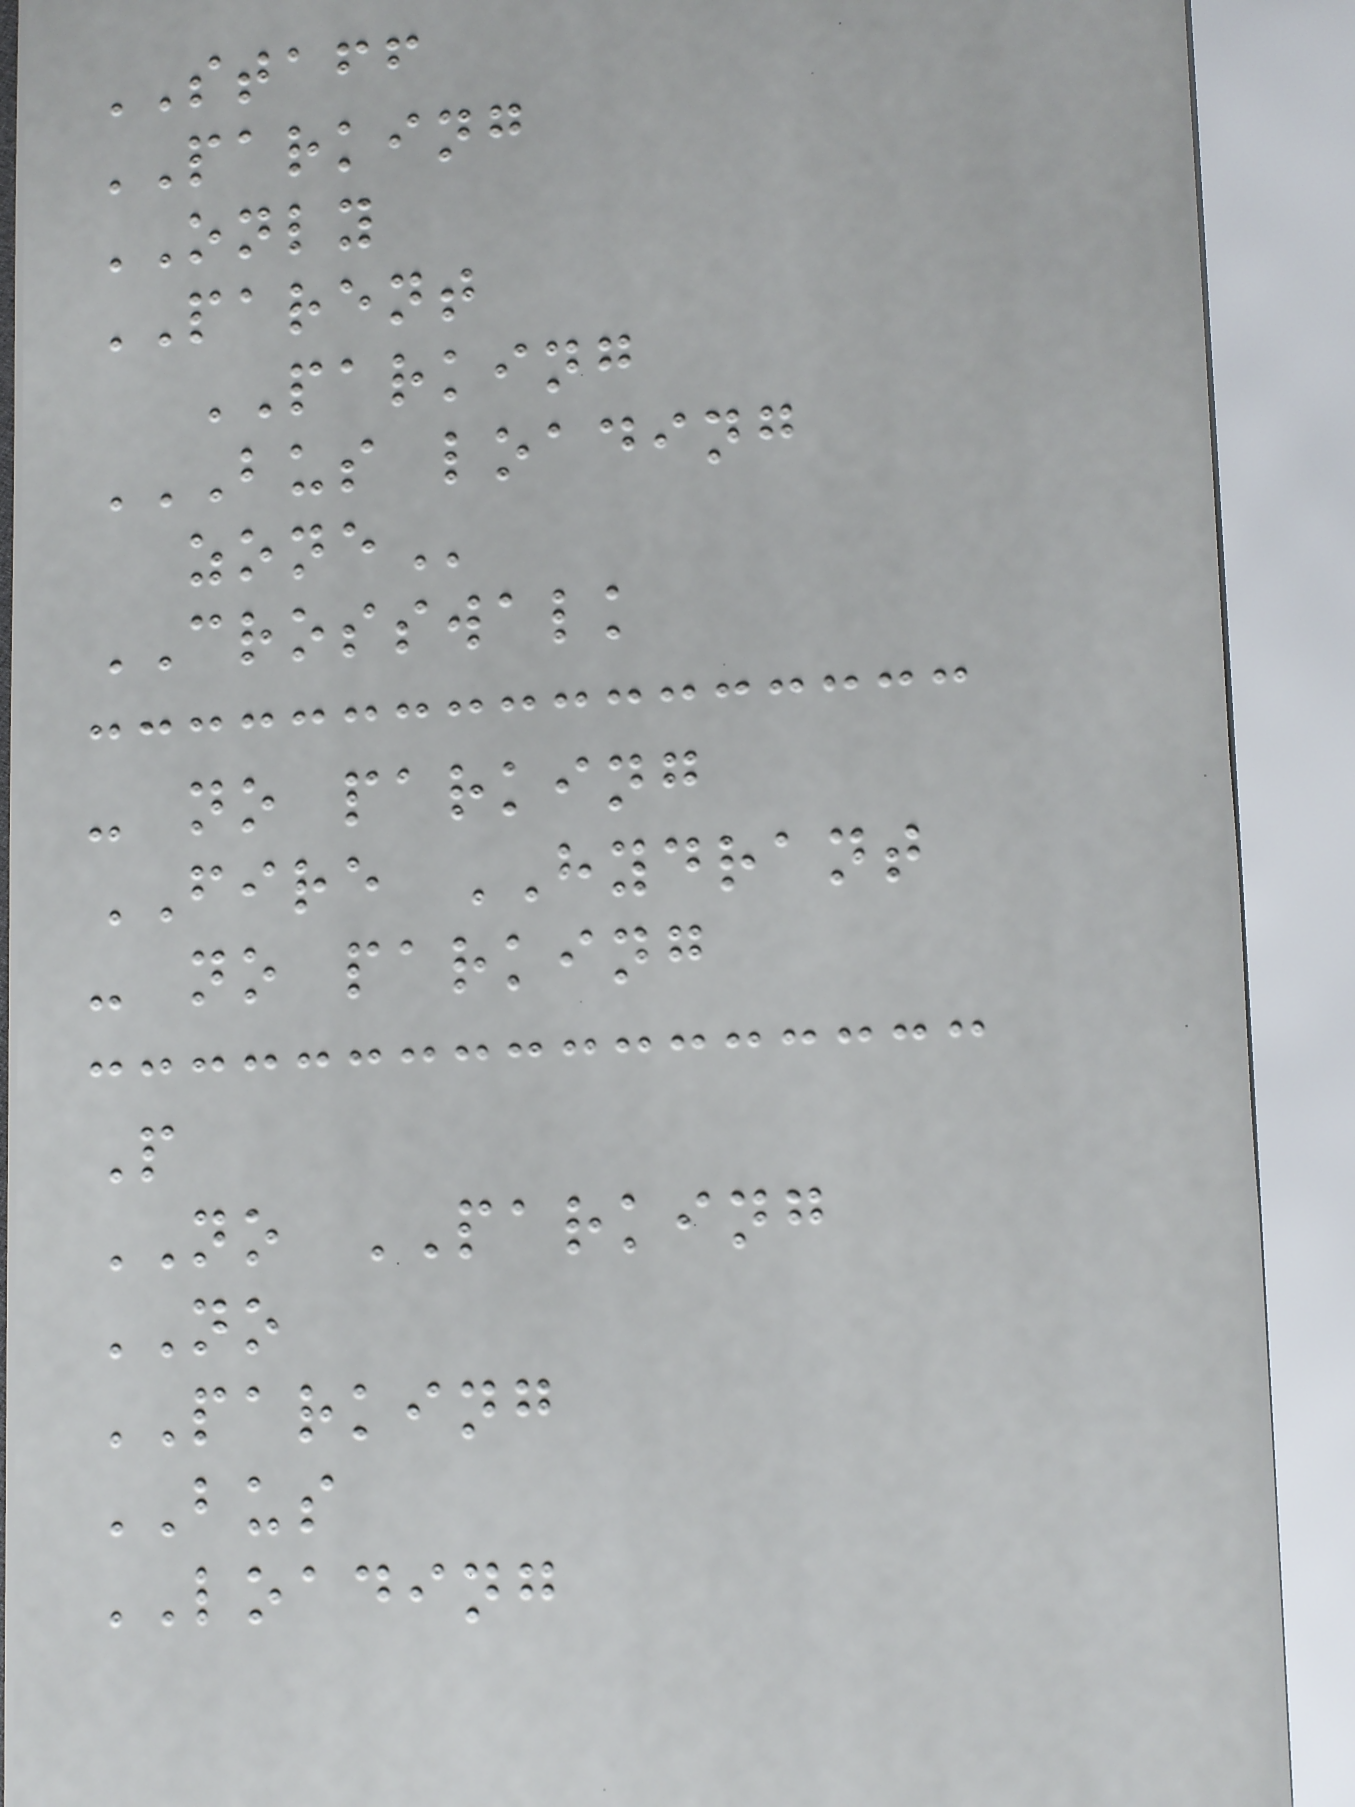STAFF
PARKING
ONLY
PARENT
PARKING
BUS LOADING
ZONE
CROSSWALK
- no parking
FIRE HYDRANT
- no parking
P
NO PARKING
NO
PARKING
BUS
LOADING
